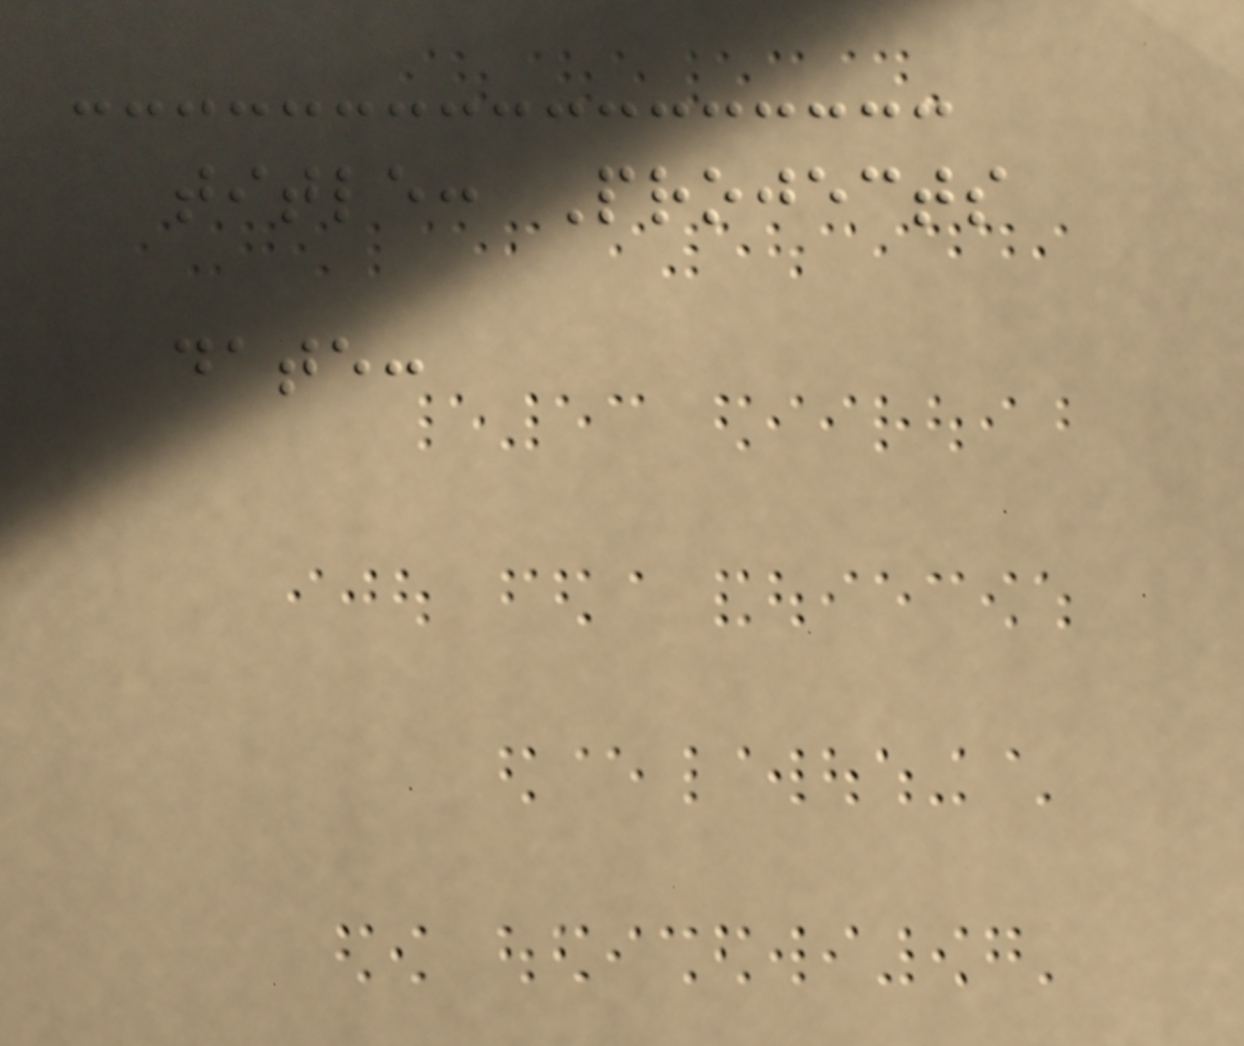title: Projects
date:
